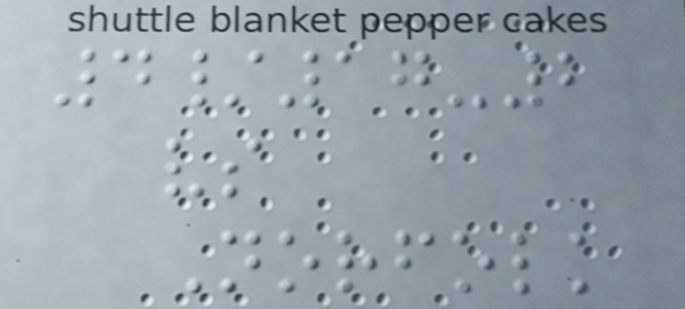4/17-2
vs
Norfolk
